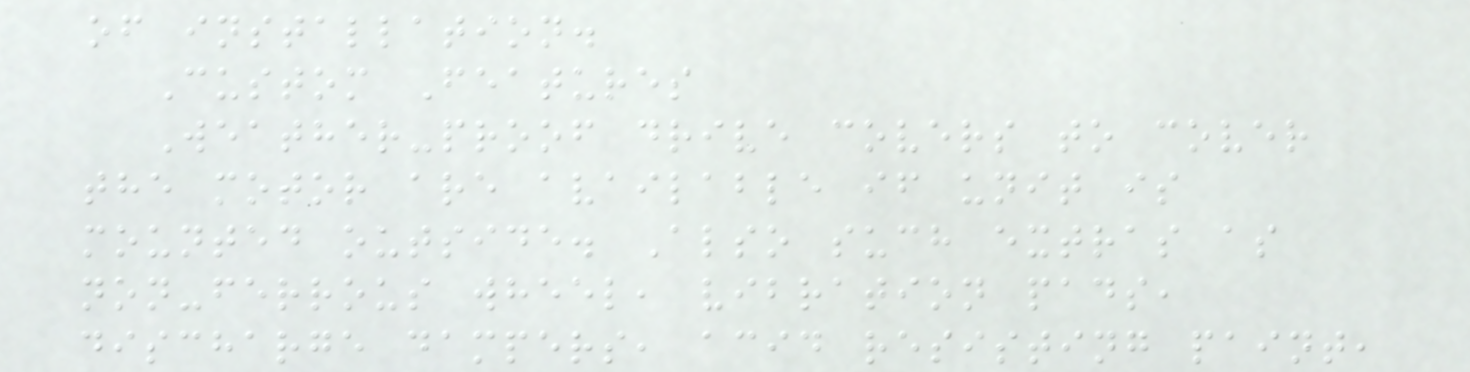of installation.
Custom Features
Weather-proof drive covers to cover
the motor are available if unit is
mounted outside. Also such extras as
non-ferrous wheel, vibration pads,
discharge dampers, acid resisting paint,
